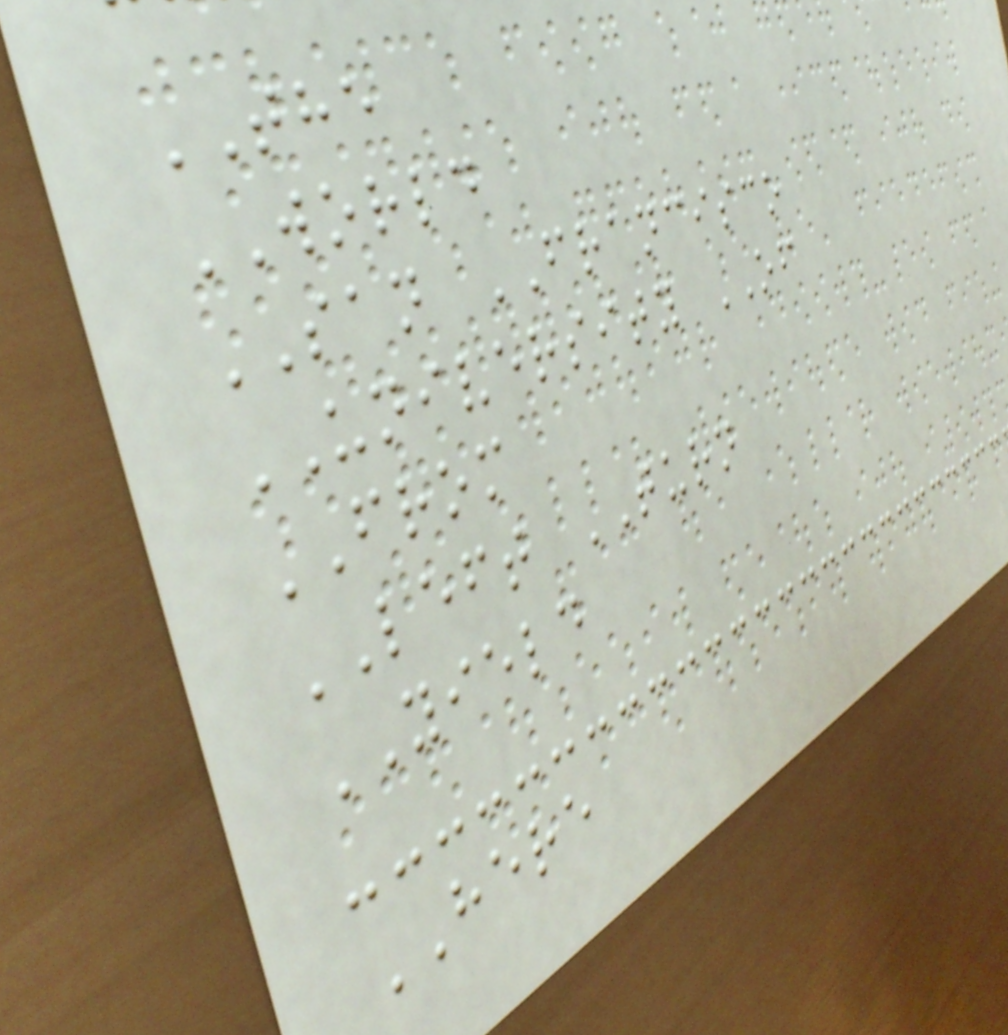THE
WORLD
SAN FRANCISCO
UNIVERSITY OF
FROM
LEFT TURN
YIELD
HERE
